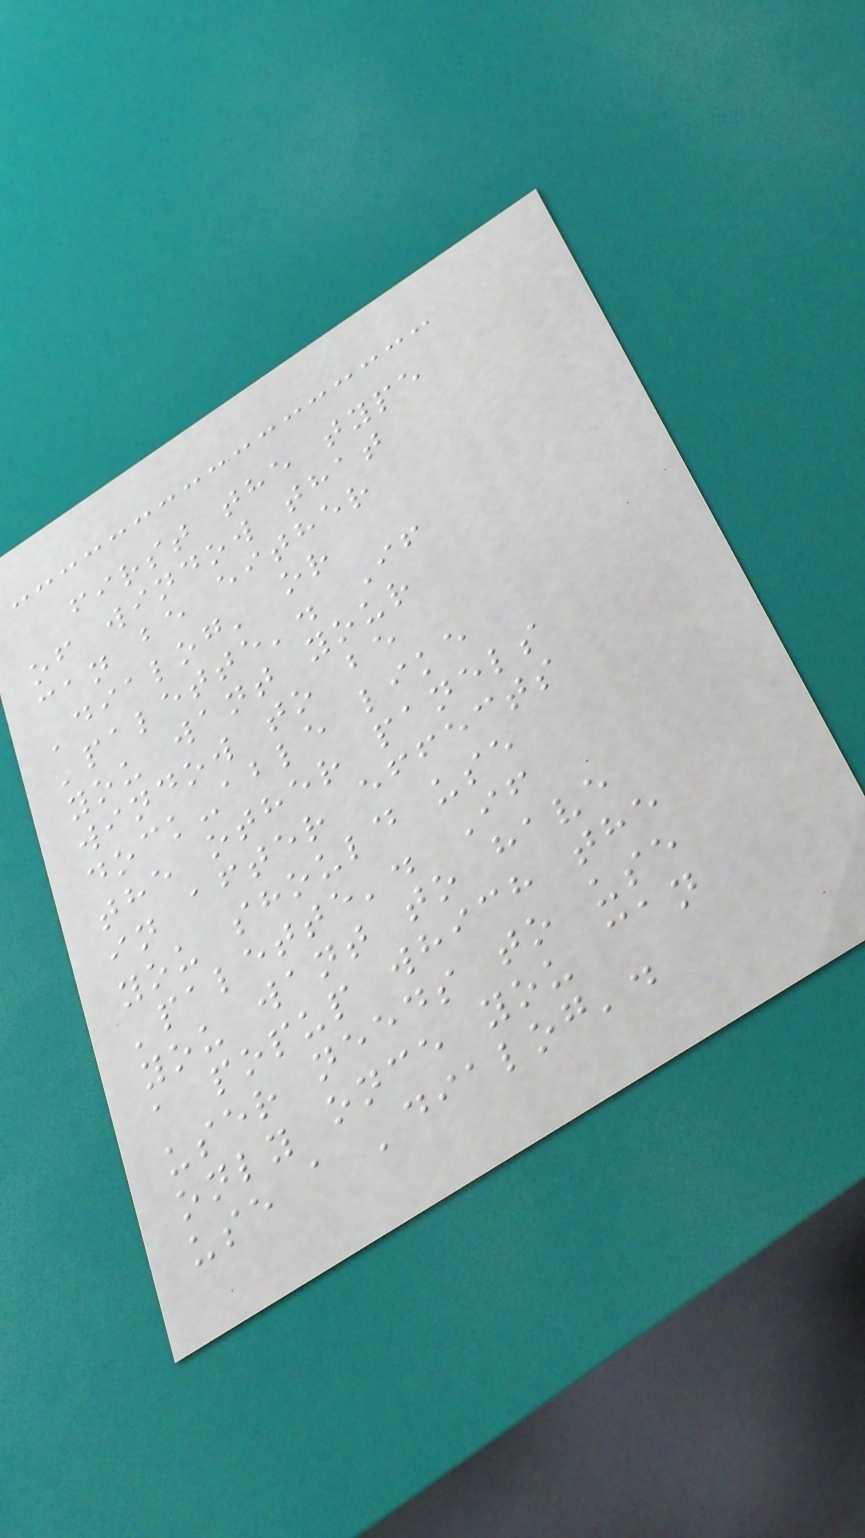first the type
of window that
can be either
'dialog' or
'palette'. If
you want your
window to be
dock-able like
the other panels
in after effects
you should use
'palette'. If
you want to have
a popup which the
user needs to use
only once you can
use a 'dialog'.
